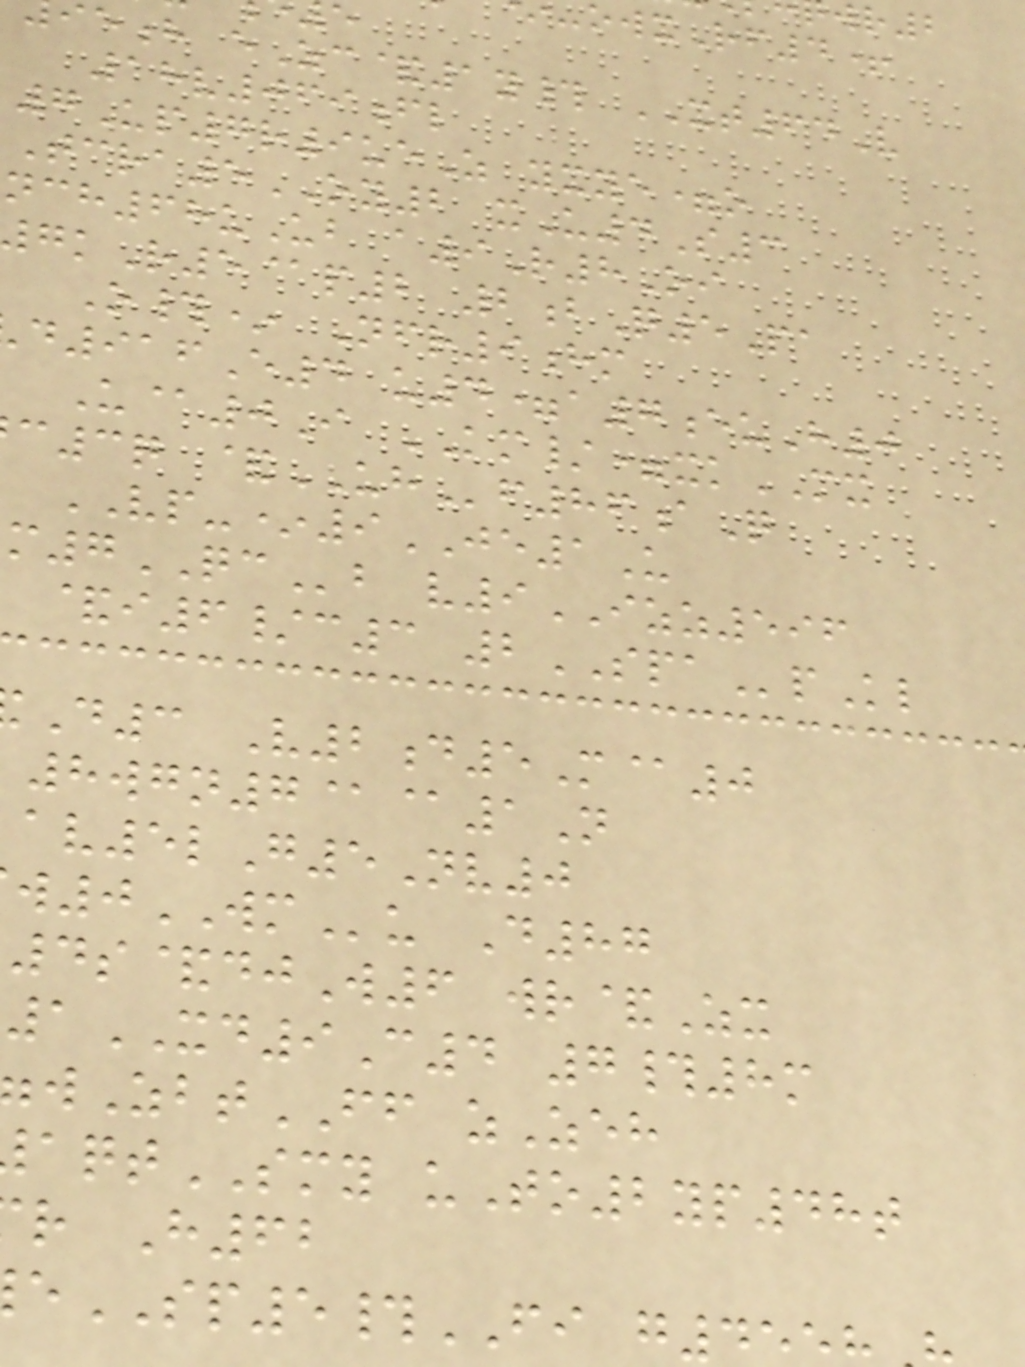owxRf4+
h eZc&1y# XT64V
18v069fl
7Up7r9ueZ yxye=o
Tcra5OY2 xU4S3
nch68uUb a9R8Oi
kR5@p2 2bQ5Pa
O#* Nfr9hm
d916E4 u4=a7euH0
U@0I KM/=xkMX
c3q &UHf86aQ
VP-*9JE1U
7QCb v9IZZ596
&i6/c3 2SPApKl
D3 V2d5M@0
8wgn7@@1N
av5lG5Nv0
w0WMu D87
4s&djW6 wr&Zx
1XD9C4 7#8m
wZbtFF zZeh
qtSMY uTo2yp48t
r H62
SP5#FI g4
